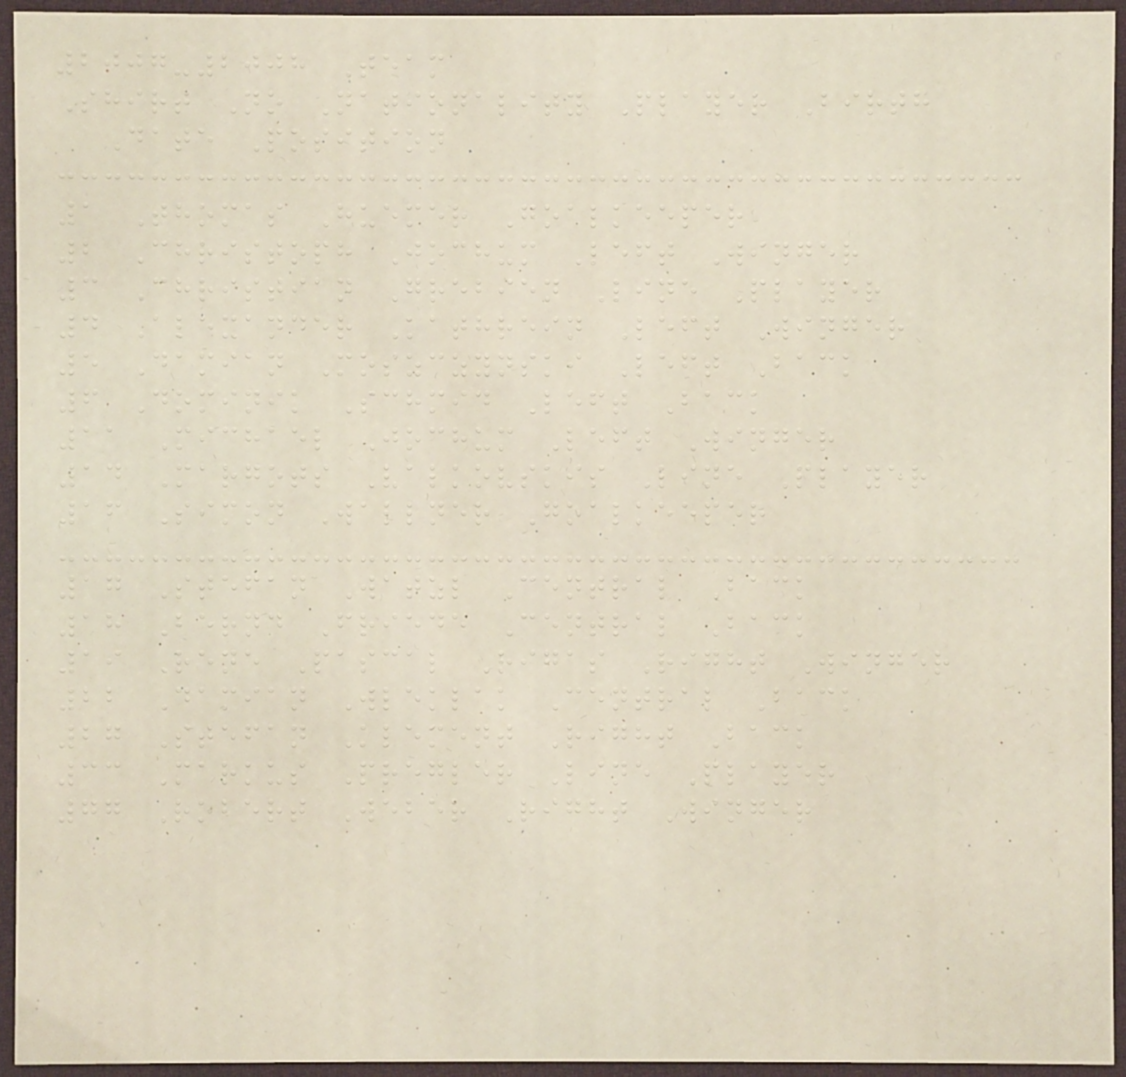2007-2008 Team
Shirt No Nationality Player Birth
Date Position
1 Thomas Huemer Goalkeeper
2 Christoph Jochum Left Winger
3 Christian Grebien Line Player
4 Alexander Kathrein Left Winger
5 Damian Moszczynski Left Back
6 Dominik Schmid Left Back
11 Michael Jochum Left Winger
14 Margots Valkovskis Line Player
16 Simon Wallner Goalkeeper
17 Stefan Watzl Central Back
18 Bernd Friede Central Back
19 Rene Pascal Rigas Right Winger
22 Damian Wleklak Central Back
27 Stefan Klement Right Back
33 Markus Pregler Line Player
77 Robert Weber Right Winger
